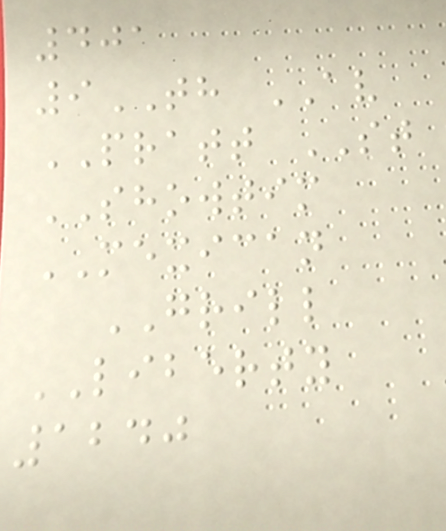401
9TH AV
PRATT ST
SHOWTIM
MEXICAN
GRILL
LIBERTY
1240
